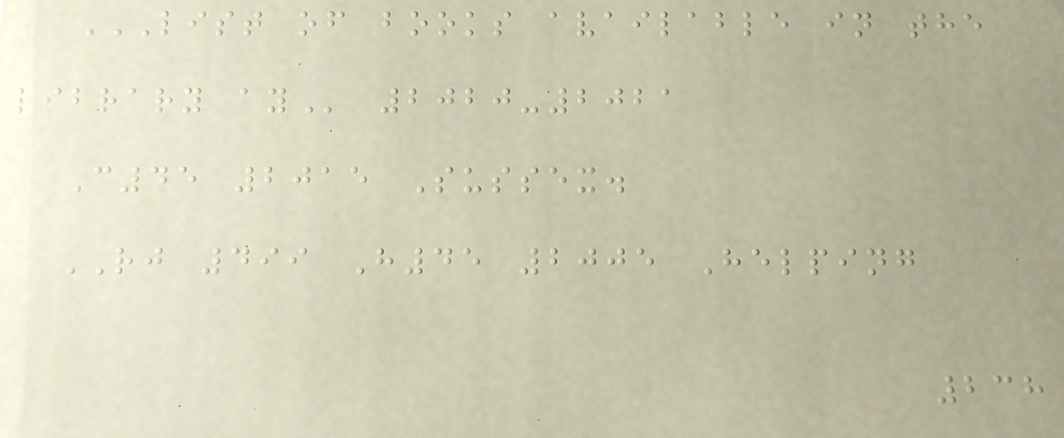LIST OF BOOKS AVAILABLE IN THE
LIBRARY AY 2020-2021
C45 2015 Sussex.
RJ 499 H45 2005 Helping
238
